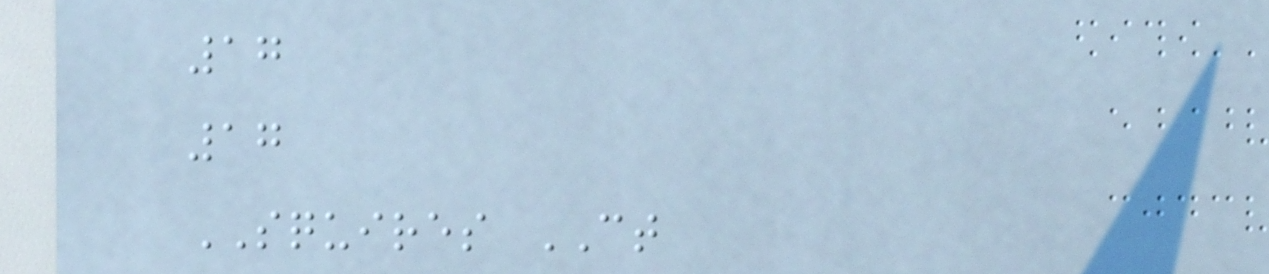17
17
SQUIRES CT
